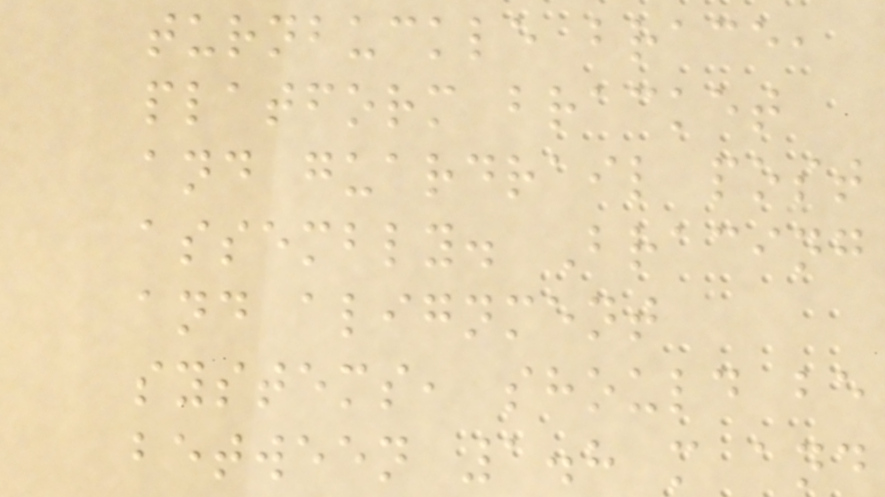turnbuckle brace,
platform bracket
and guardrail post
assembly. Bracing
and alignment
systems, should be
between 1.8 m and
